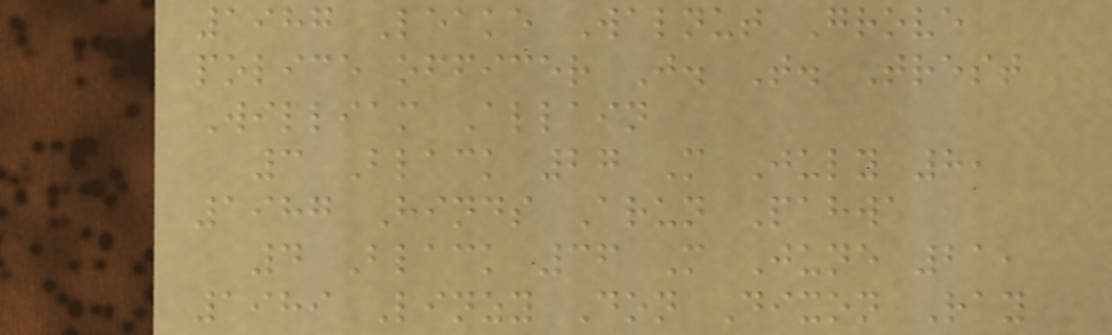1987 Leake Walnut Grove
police officer J. T. Trest
William Allain
3 Black 27 M July 8,
1987 Hinds Arun Pahwa
4 Black 36 M June 21,
1989 Linzy Don Dixon Ray
